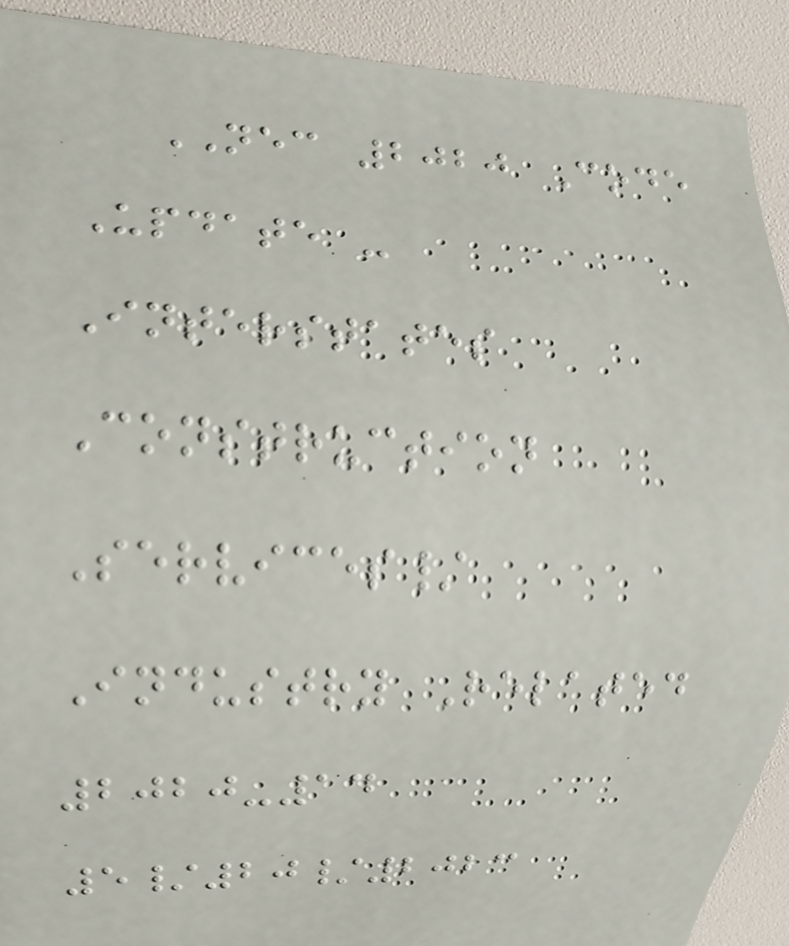NEC 2020 Code
Update -
Interstates
Construction
Services/
Industry Related
2020-14
5/20/2023
